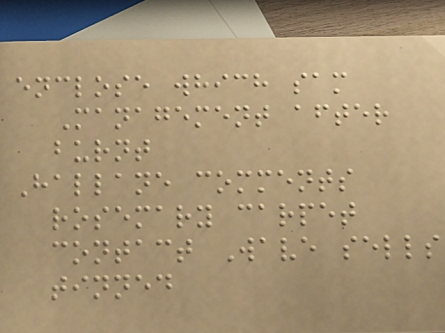enclose which sam
Management after
burnt
Hallane comments
rosemary carpet
contact Wave sells
tinned
